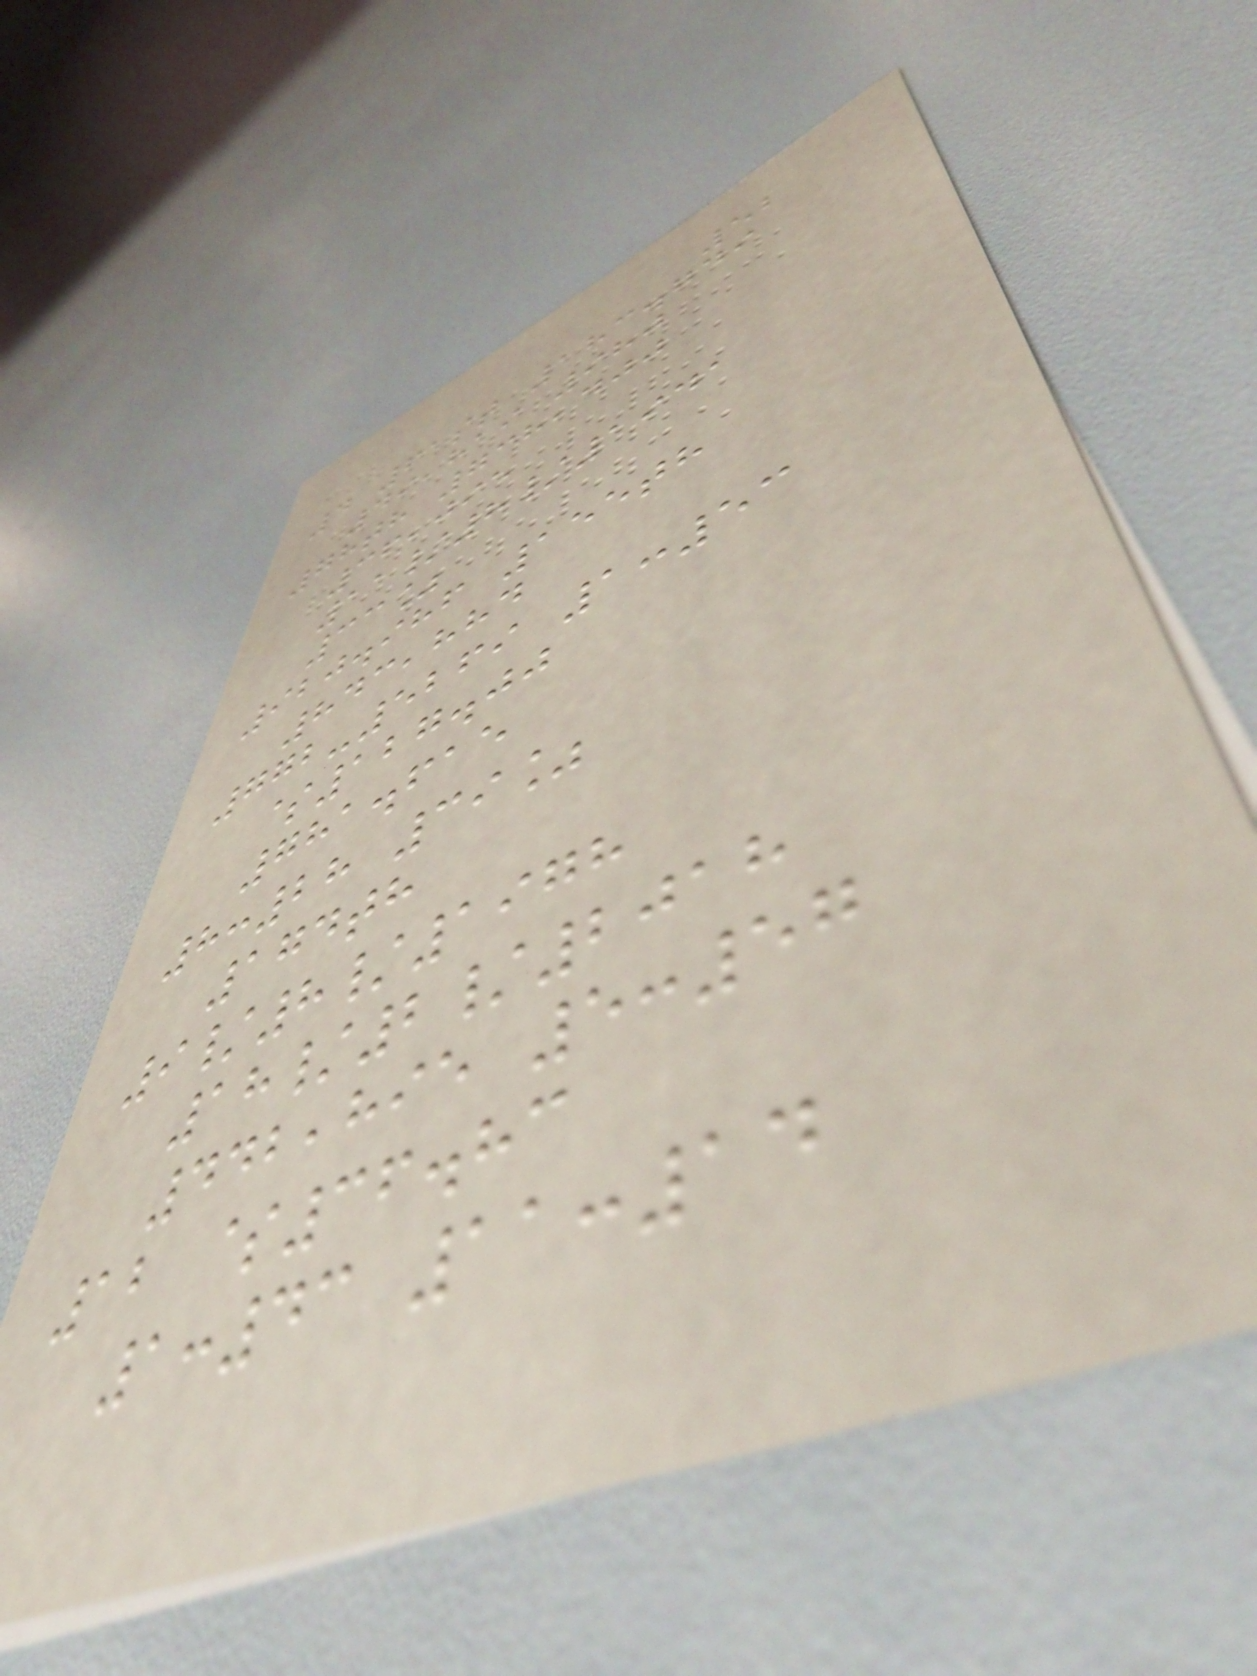52
4 61st 183.749
49,819 980
78th 738,400
36,095
11/8/1941
33%
920.986 155th
843,884
772-5269 1:53
$127.00
781.615
8:28 39%
174th
9/8/1978
18/2/2018
442,895 5:57
12 $36.83
1:43 11:14
